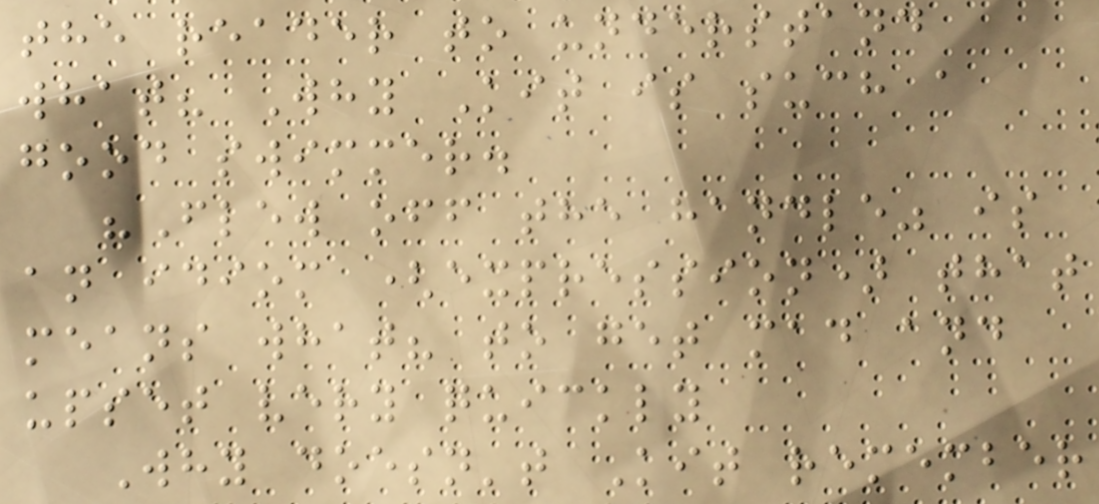the reader to understand
what? Why Kit is such a
good swimmer.
"Flew off the handle" is
an idiom (expression) that
means what? to get mad and
upset very quickly
Why doesn't Kit remember
